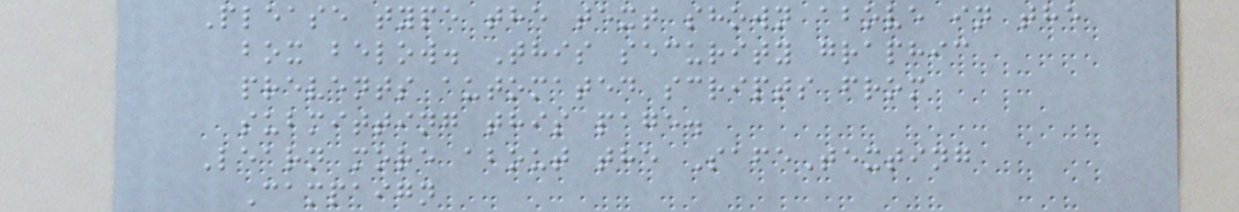Please type the text shown above in the
box below. This security graphic
prevents automated scripts from
submitting this page.
Learn more about the SafeTexting
Campaign
